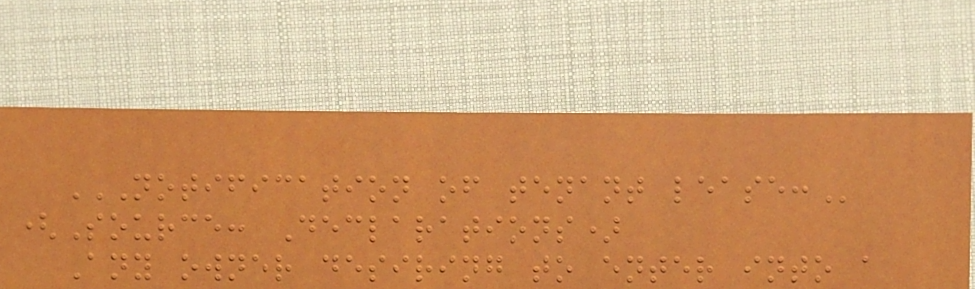NOTIFICATION OF TENANT LEASE:
(Source: Declarations)
Any owner desiring to enter into a
